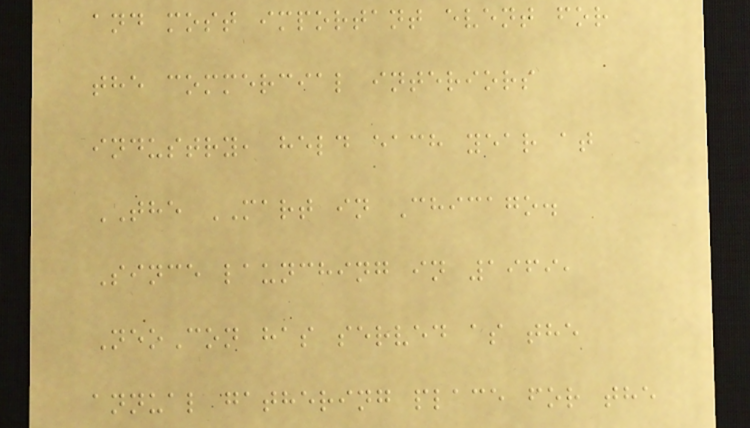and most important event for
the commercial interiors
industry, held each year at
THE MART in Chicago.
Since launching in 1969,
NeoCon has served as the
annual gathering place for the
